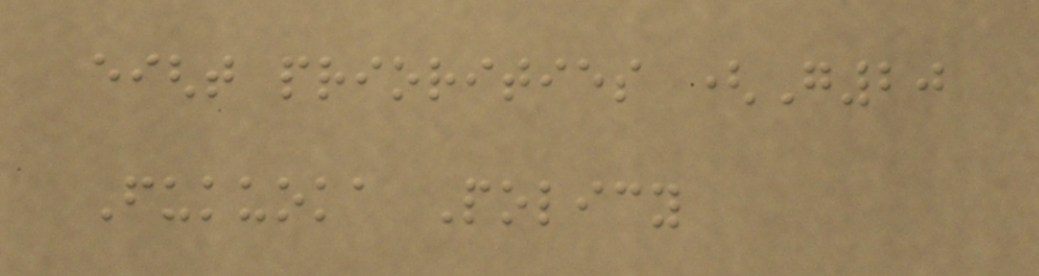eight priorities (G20
Fukuoka Policy
